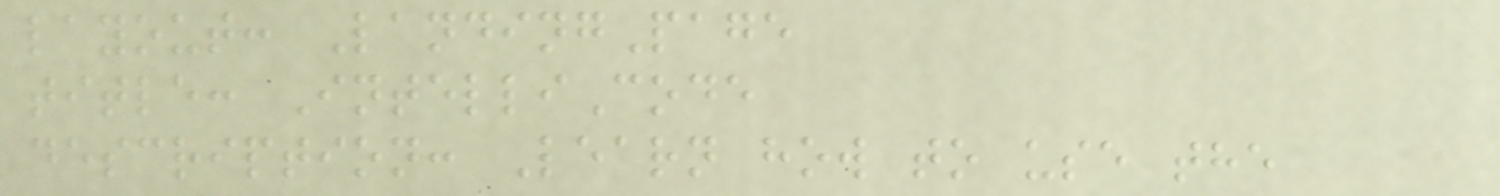layout: LandingPage
title: IntelliCode
description: Learn how to use the
